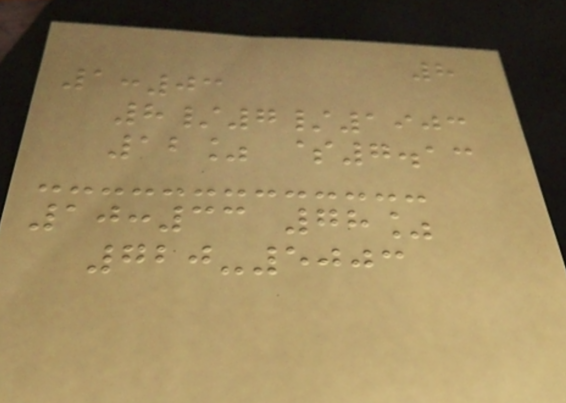8
1:03
8/7/1903
12% $7.13
10:33 78%
720-5003
